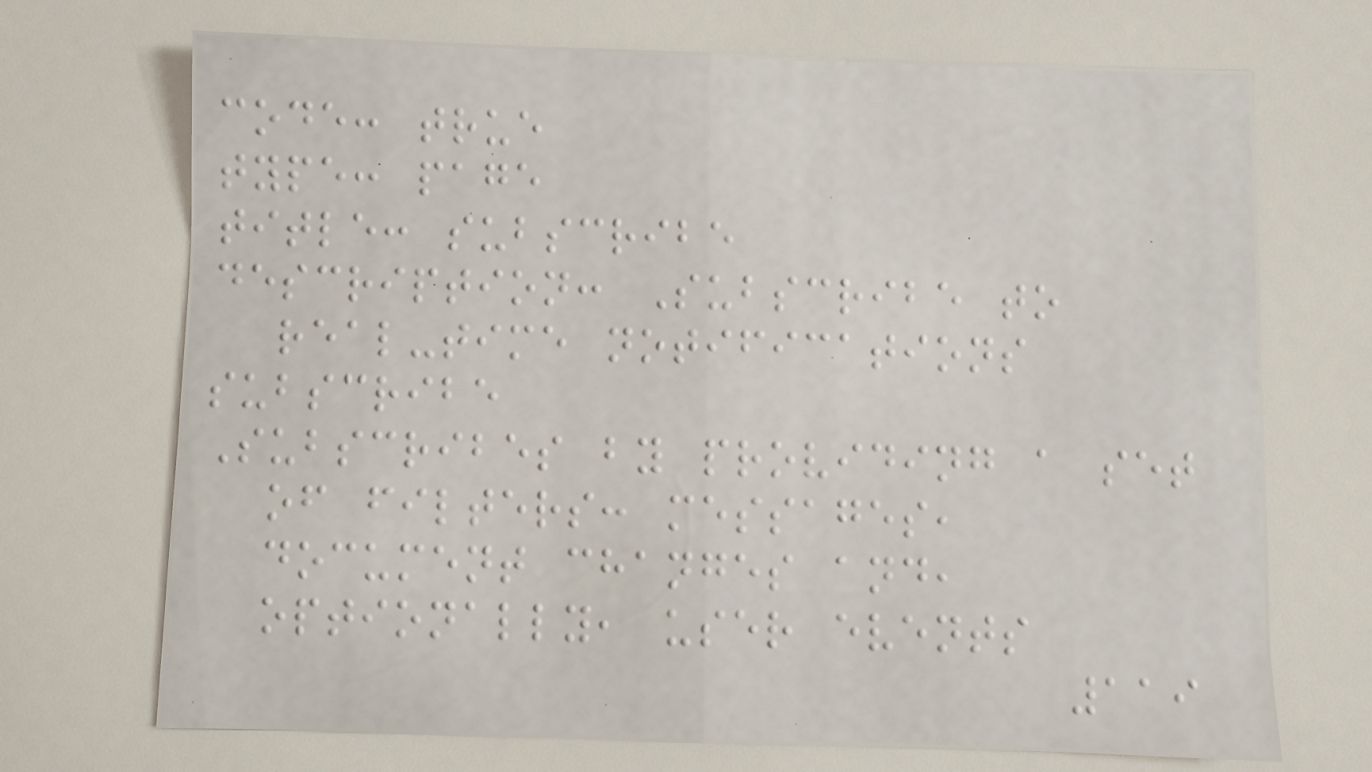code: true
type: page
title: subscribe
description: Subscribe to
real-time notifications
subscribe
Subscribes by providing a set
of filters: messages,
document changes and,
optionally, user events
119
